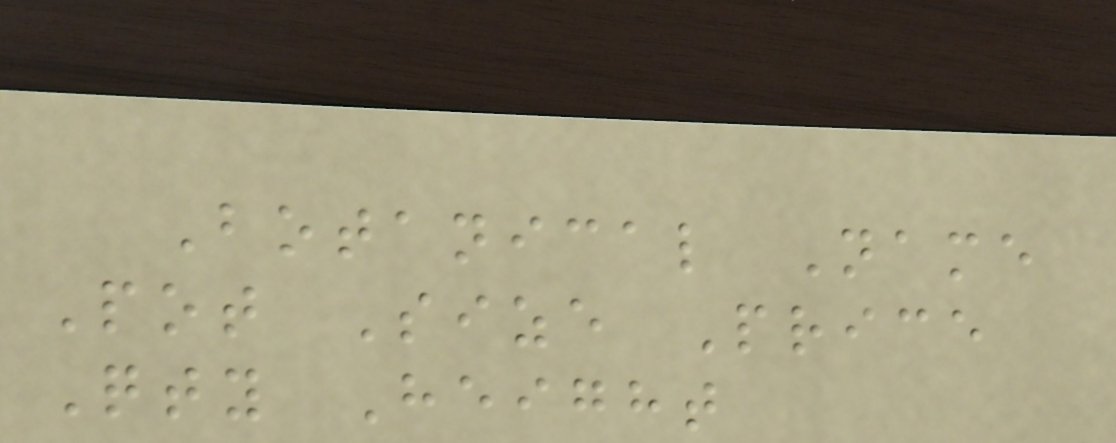Botanical Name
Pot Size Price
Qty Height
